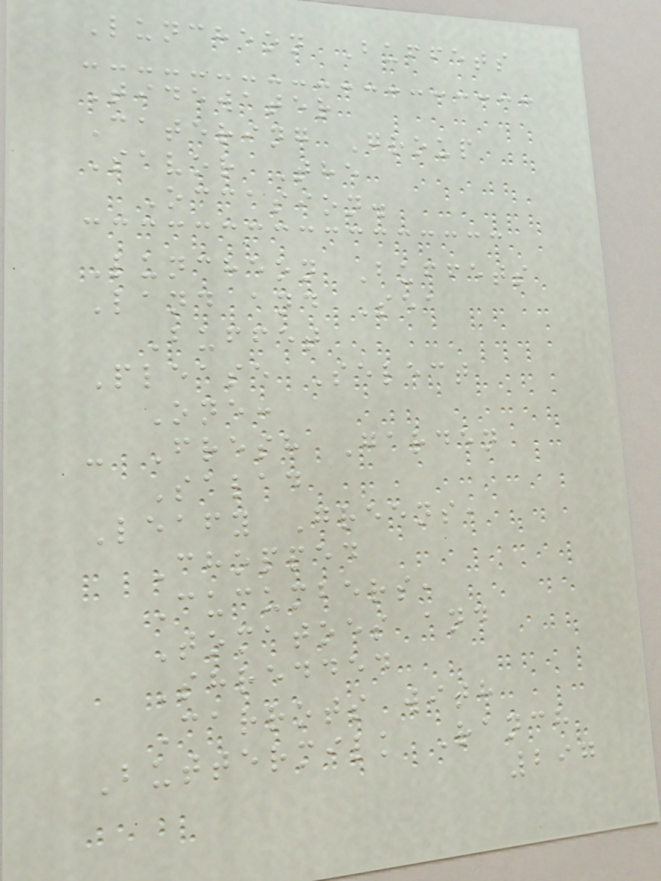Luncheon Buffets
Tidewater
Catering Group
Savor The
Occasion.
Luncheon Buffets
Land and Sea
Buffet
Please Select
One:
- Fresh Garden
Salad
Leafy Greens,
Chopped
Cucumbers,
Tomatoes and
Shredded
Carrots with
Buttermilk Ranch
297
